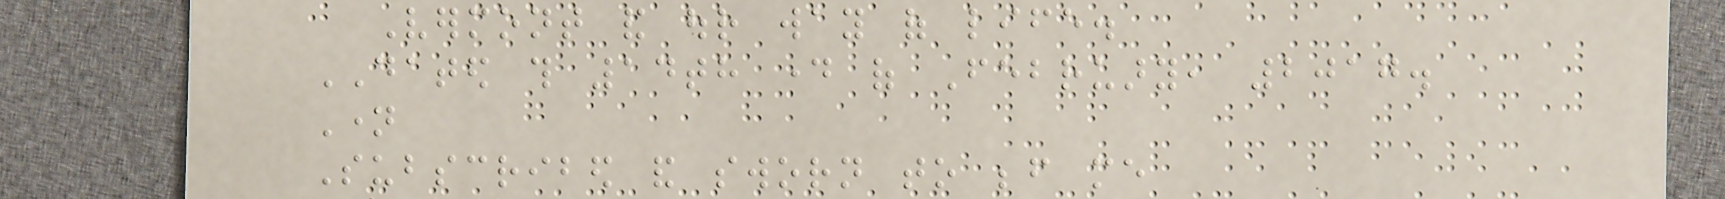Vermont and our way of life.
DATED this 14th day of February, 2017.
Name
Subscribed and sworn to before me
